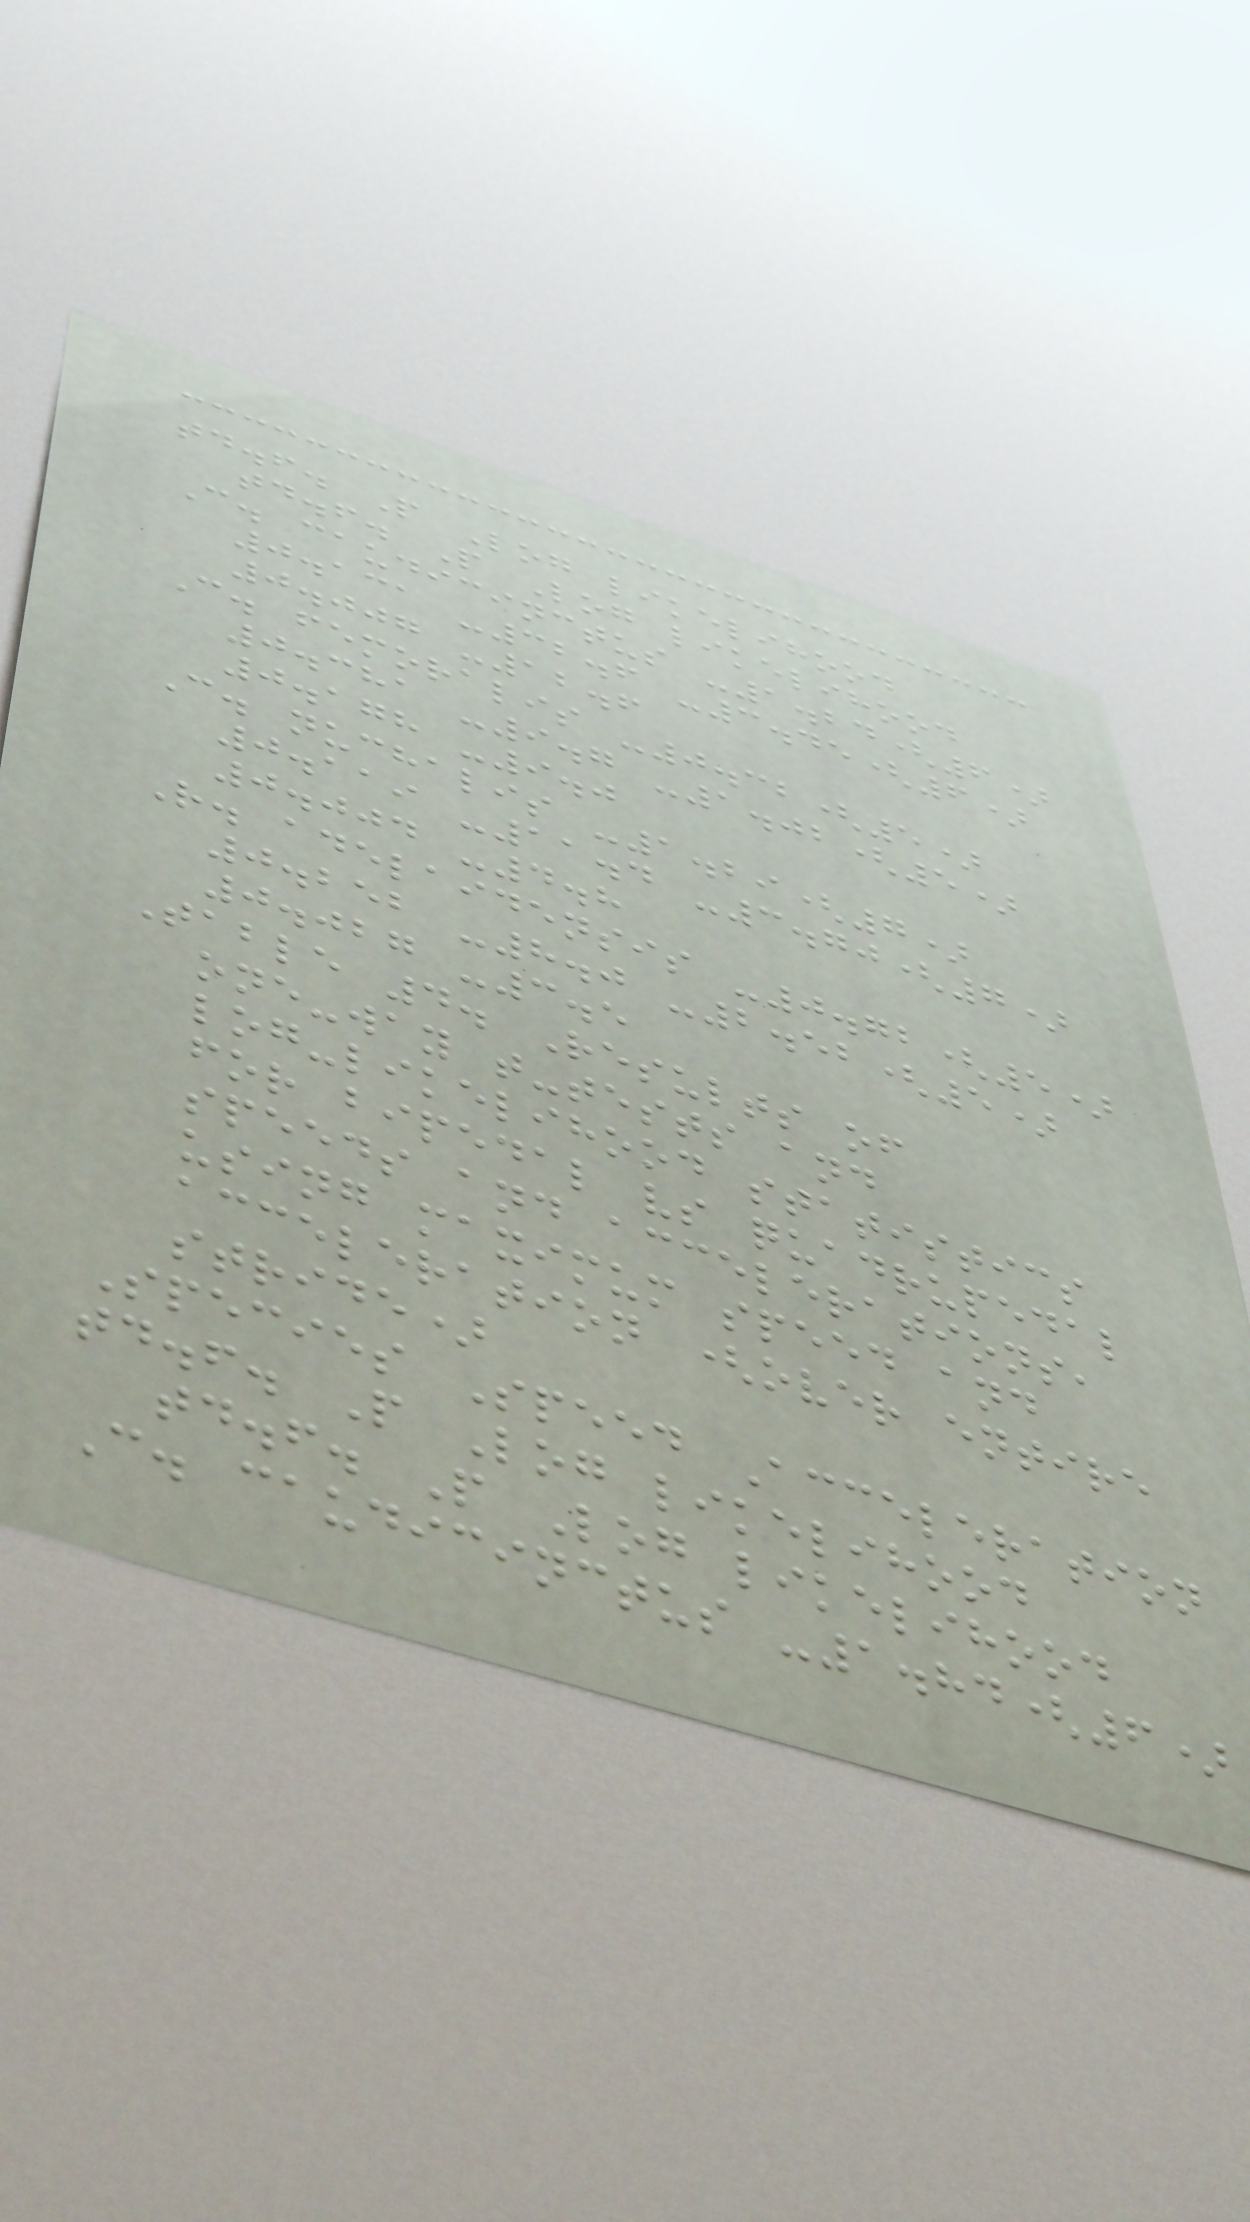td.f. P Log likelihood
td.f. P Log likelihood
C. caudicinctus -1.24(6)
0.131 -32.6 -3.45(6)
0.007 -12.6
C. femoralis -0.32(5)
0.381 -9.7 -1.02(5)
0.178 -9.0
C. nuchalis -1.29(7)
0.119 -11.4 -3.70(7)
0.004 -4.8
R. adelaidensis -0.72(5)
0.252 -8.0 -2.52(5)
0.027 -3.5
Table 4. Results of
one-way t-tests and
log-likelihood statistics
for bipedal vs quadrupedal
speeds and accelerations,
using maximum speed and
acceleration (over entire
stride)
Species Speed Acceleration
td.f. P Log likelihood
td.f. P Log likelihood
C. caudicinctus -1.84(6)
